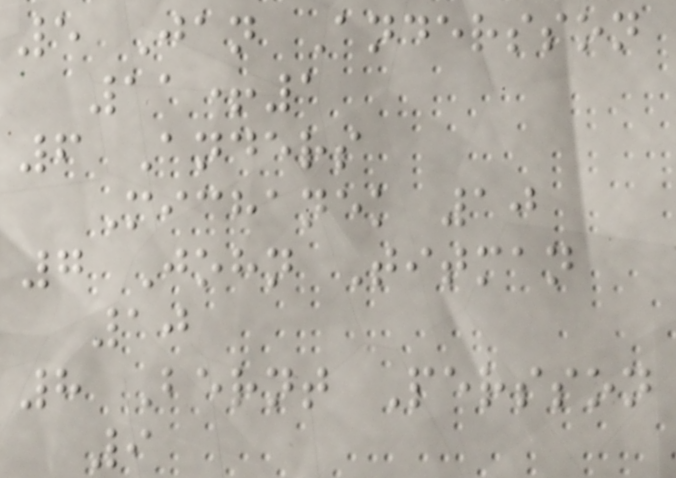5 Jan Andersson
11+1
6 Anders
Michanek 10
7 John Titman
10
8 Bernt Persson
9
